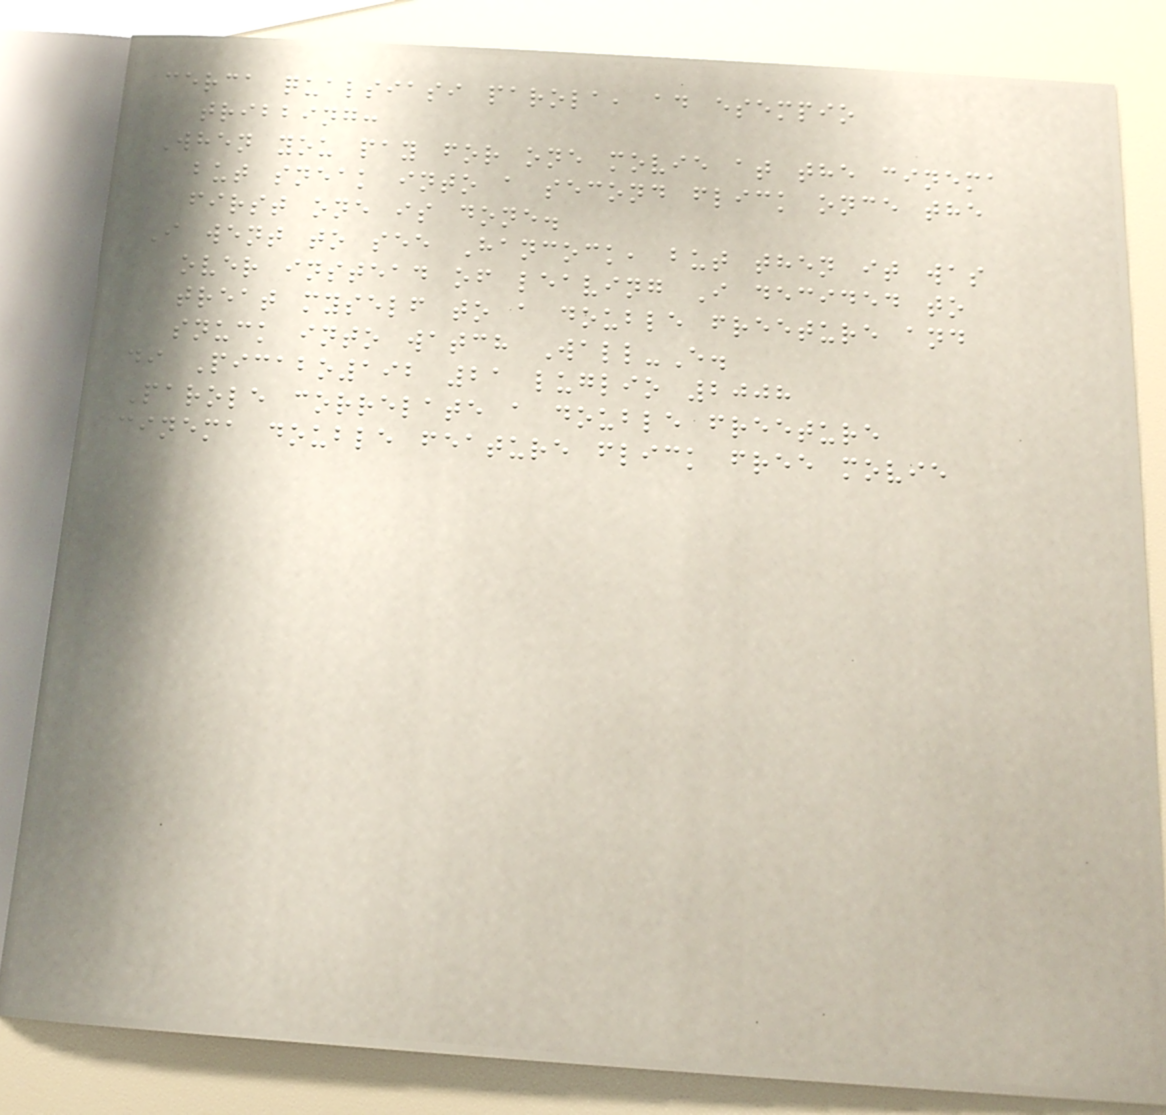cerca qualsiasi parola, ad esempio
tribbing:
When you pay for one movie at the cinema
but sneak into a second flick once the
first one is done.
I went to see Hancock, but then it was
over instead of leaving I decided to
treat myself to a double freeture and
snuck into watch Wall-E.
di Picabo192 21 luglio 2008
Parole correlate a double freeture
cinema double feature flick free movie
